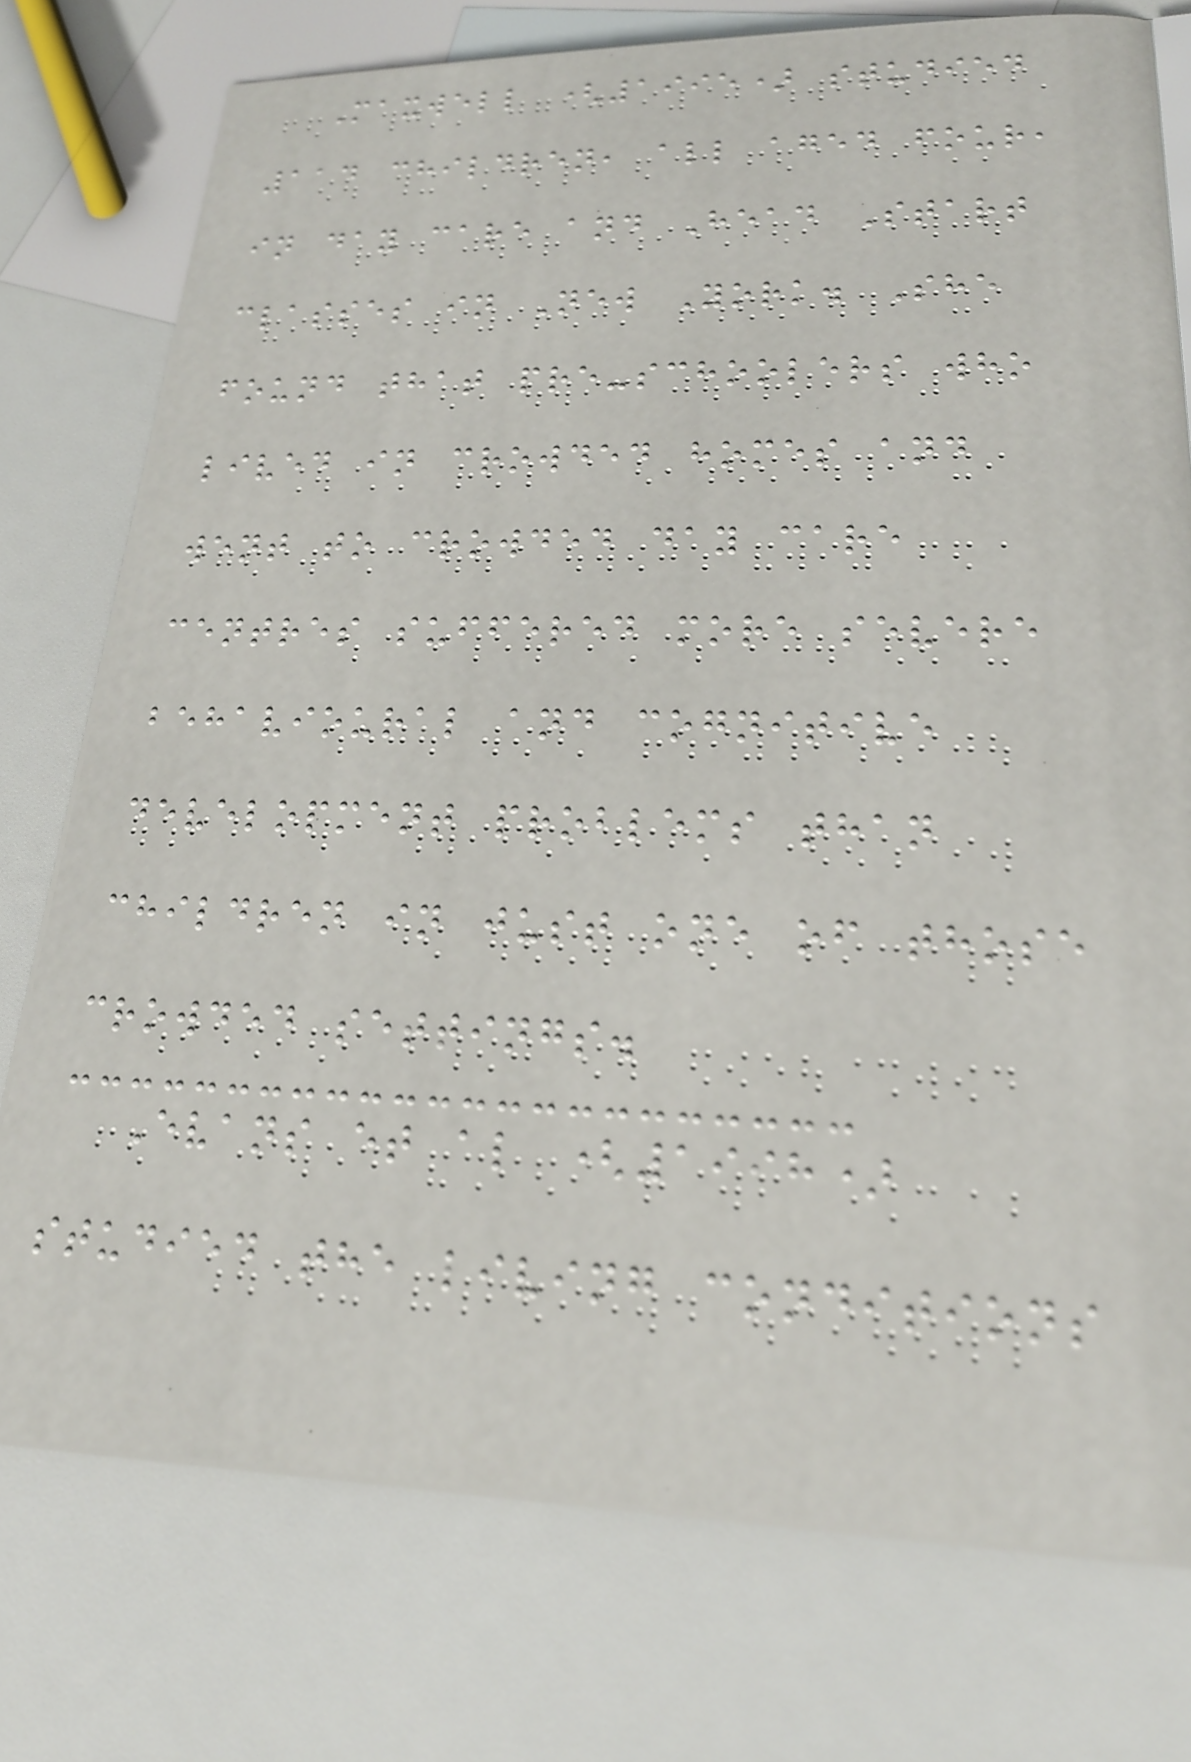Maxwell (1995) studied
114 children, all aged four,
in day care and Head Start
classes in New York. She
found that pre-schoolers who
lived in crowded homes and
went to crowded day care
centres suffered more severe
behavioural and cognitive
development problems than
children in just one of those
crowded settings.
Evans et al (1998)
studied the living conditions
